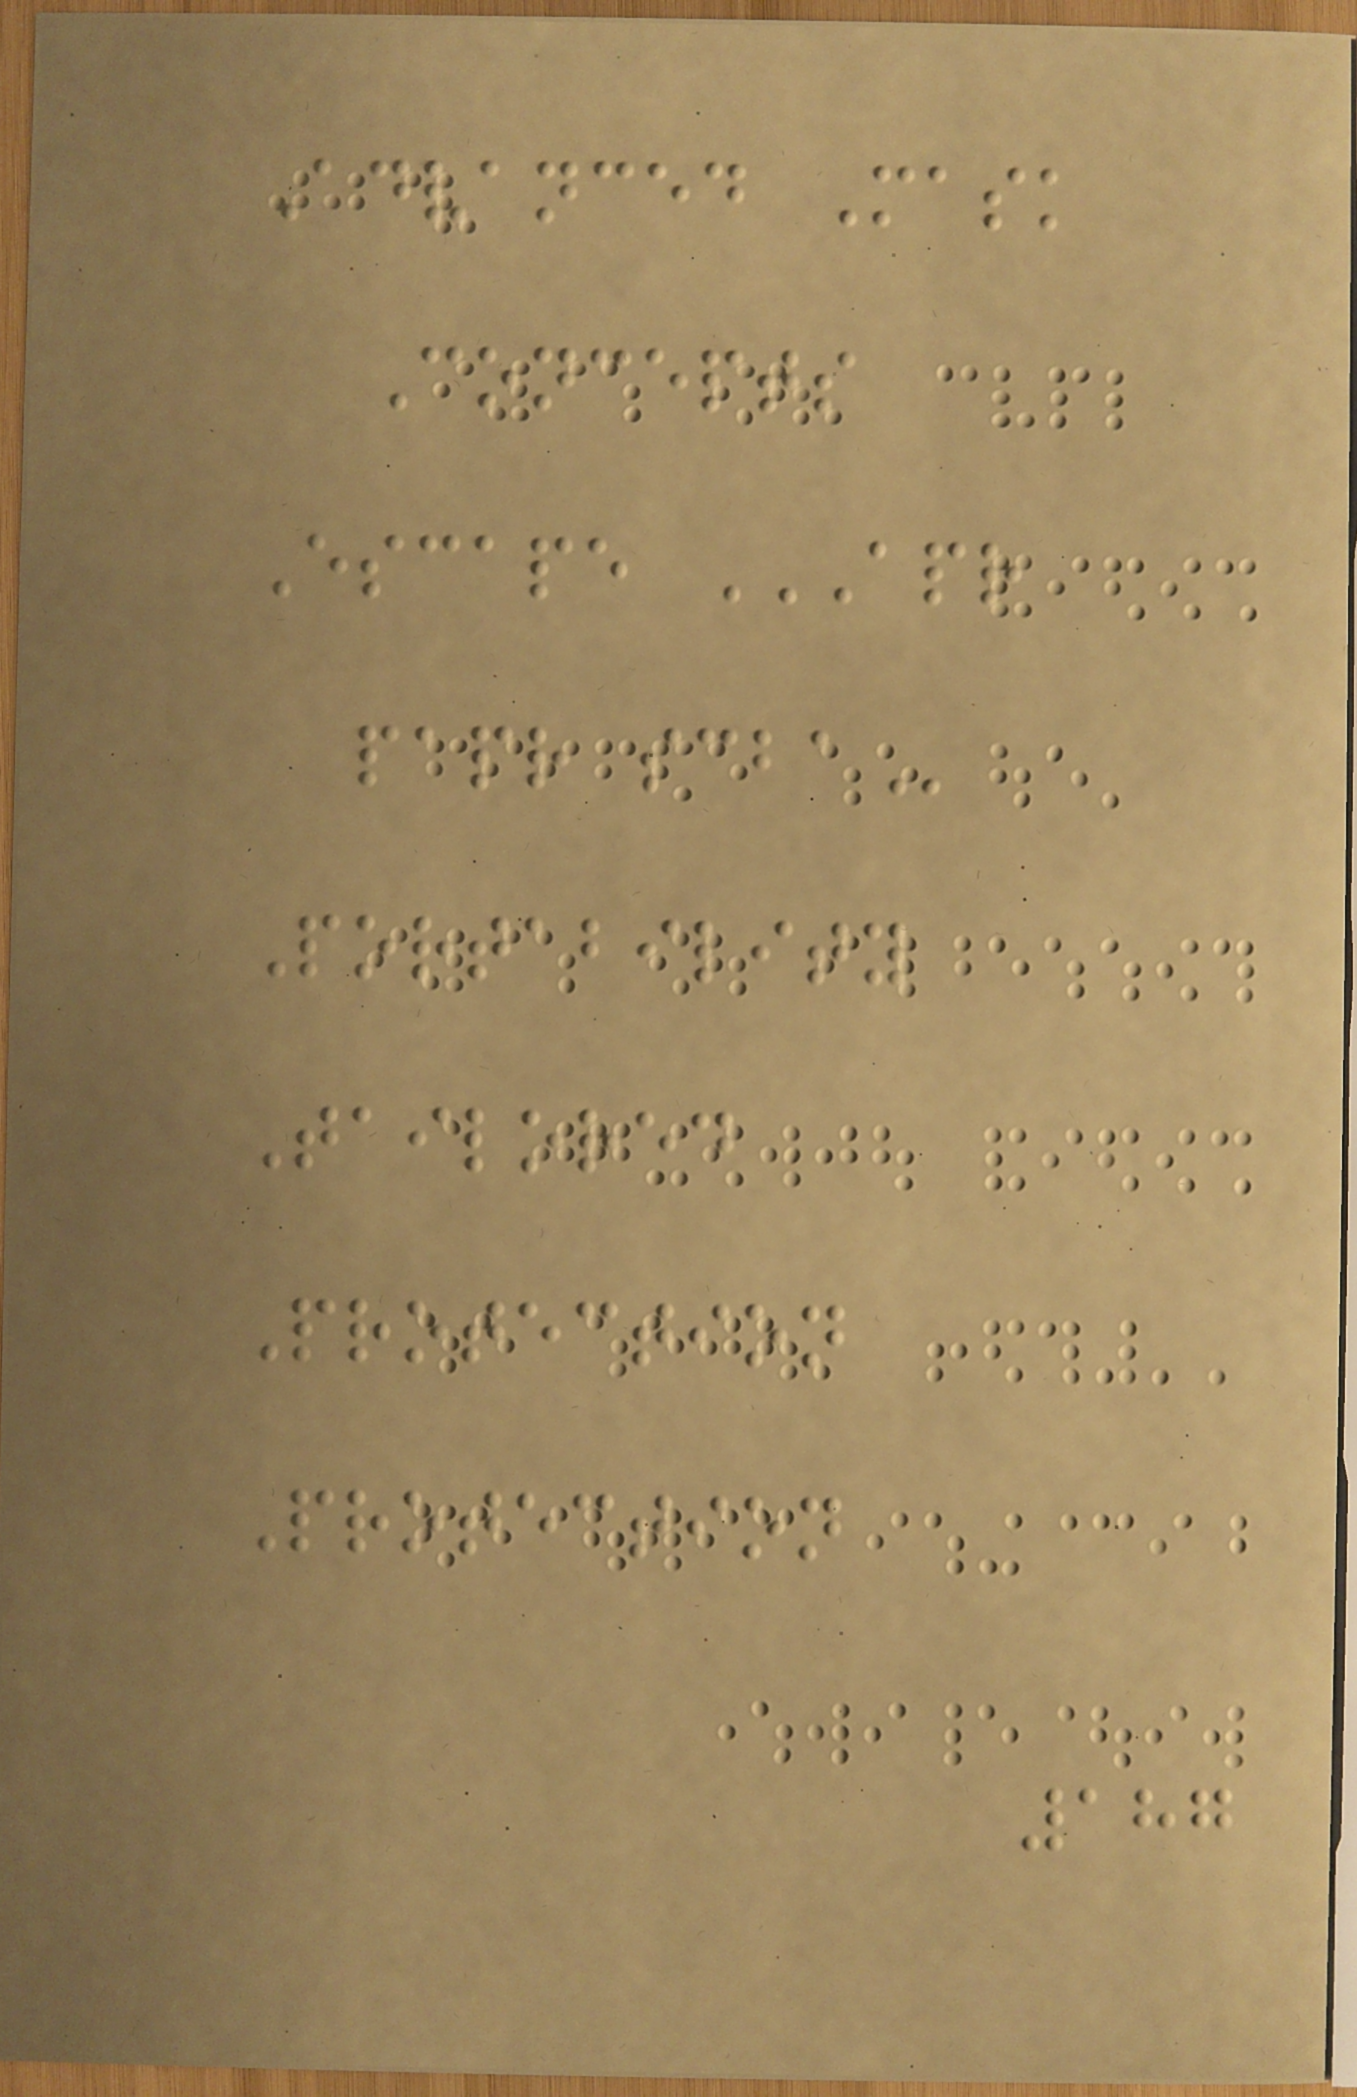Advanced Mask
Concepts
Escape APR
PAPR SCBA
Portability
Tailored
Protection
Protection
187
